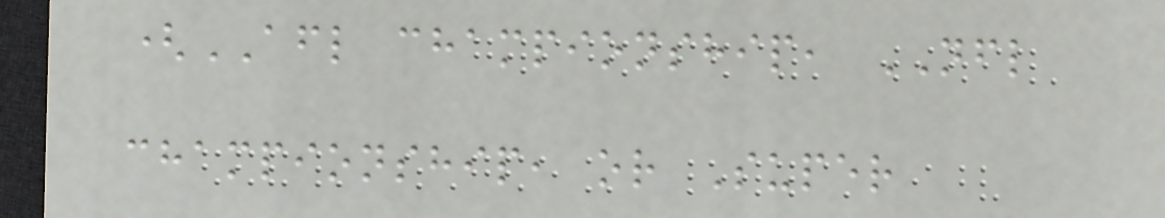(AFL championship, NFL
championship, or Super
